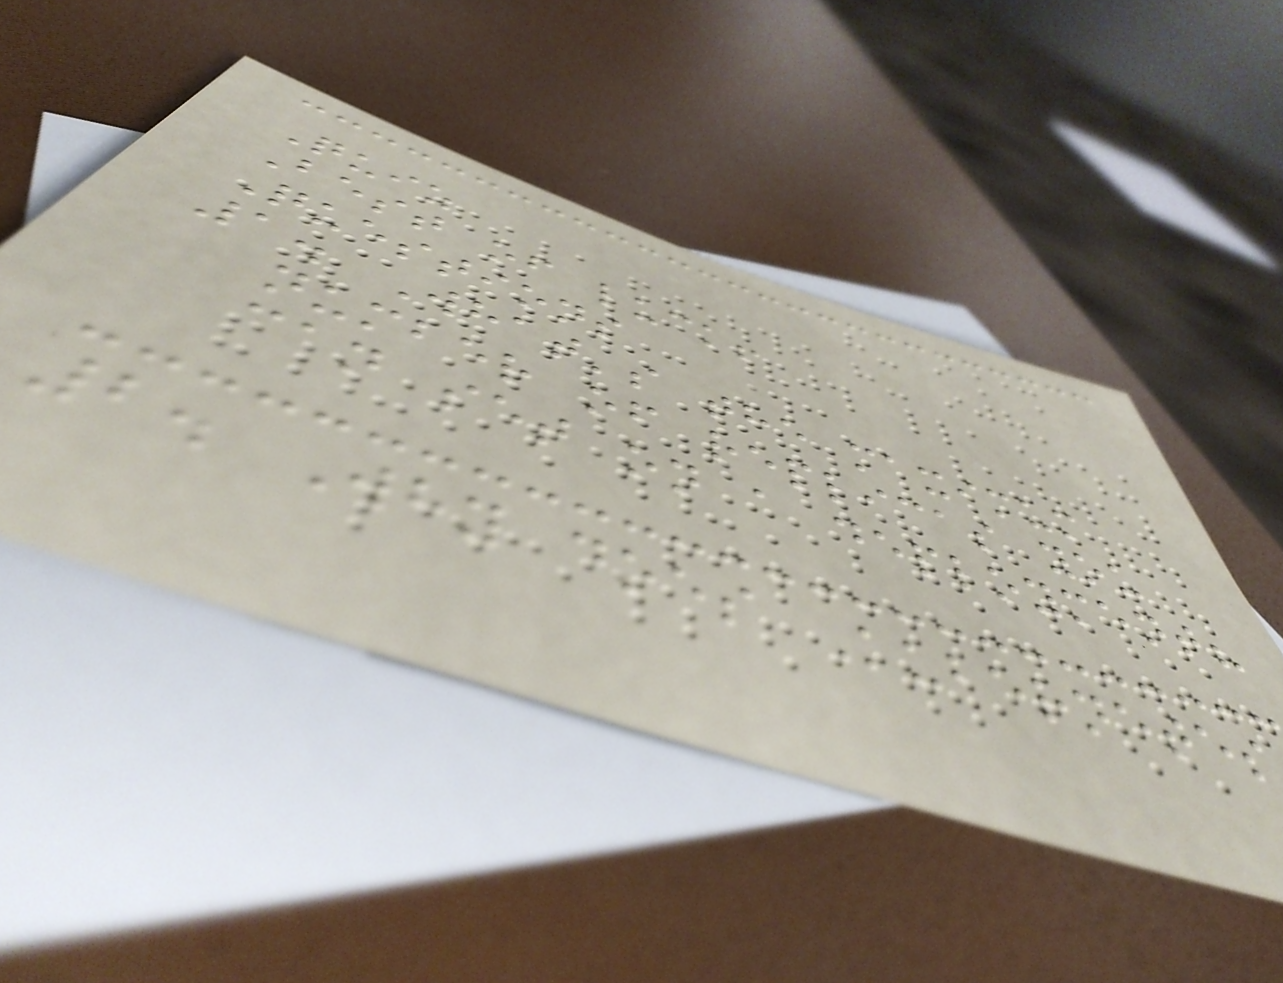Quiz
Best of luck!
Questions
1. What's the maximum
number of replicas you
can set on a deployment?
2. Why does Kubernetes
